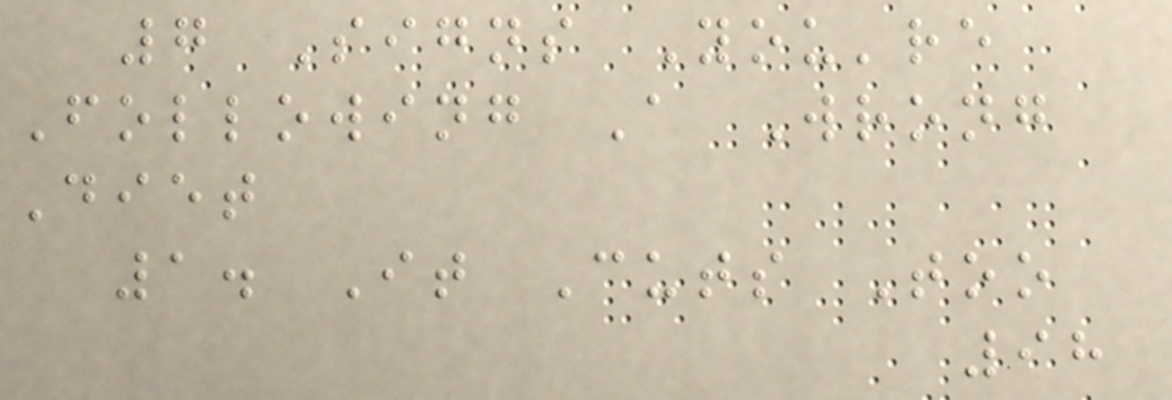7 Signs You're
Following A Wrong
Diet
1. It Cuts Too
98
